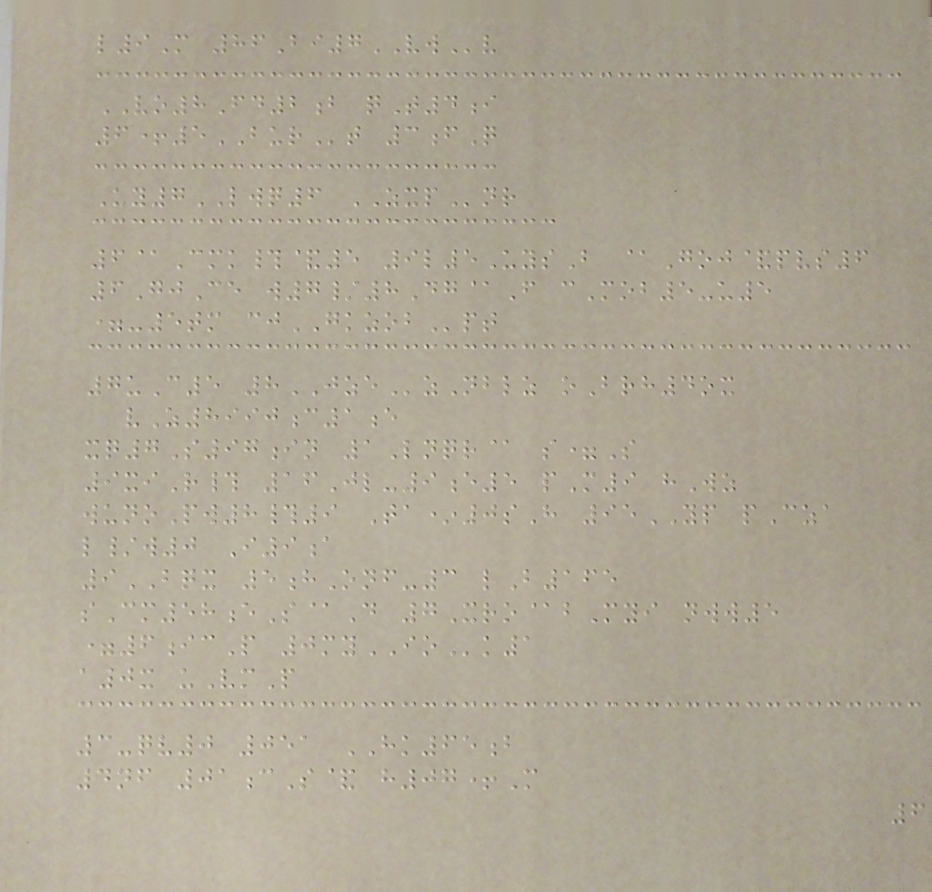l9M 86Bi7VWv
VO8Fd2b qT4i
6+5BURt 3fQ
Uy7LWQ6 ZXPnr
6@Cmk#&5 9l5UysB @Goj&pvs6
6GjCe w7/8Dg@F cMob5-u5
=-5tm cjGKZOBpt
7uC5 8JZEzNblz oBrh4ox
vZ8990c1e
xq7S97in 1Lnqr@ s=S
9xiR# 16Jl-9e5 pM9 hWz
wunoPw8#9 Ta*0sH 95YP pCza
l/w0 I9a
9BQX 5hOnf-3 lB165
sCm58eS@D 7Xro@bMyi nww5
=6icP 0myIOk1
a0x uVmP
3-qv0 051 HK65b
4nf 01cS& h07+M
6
